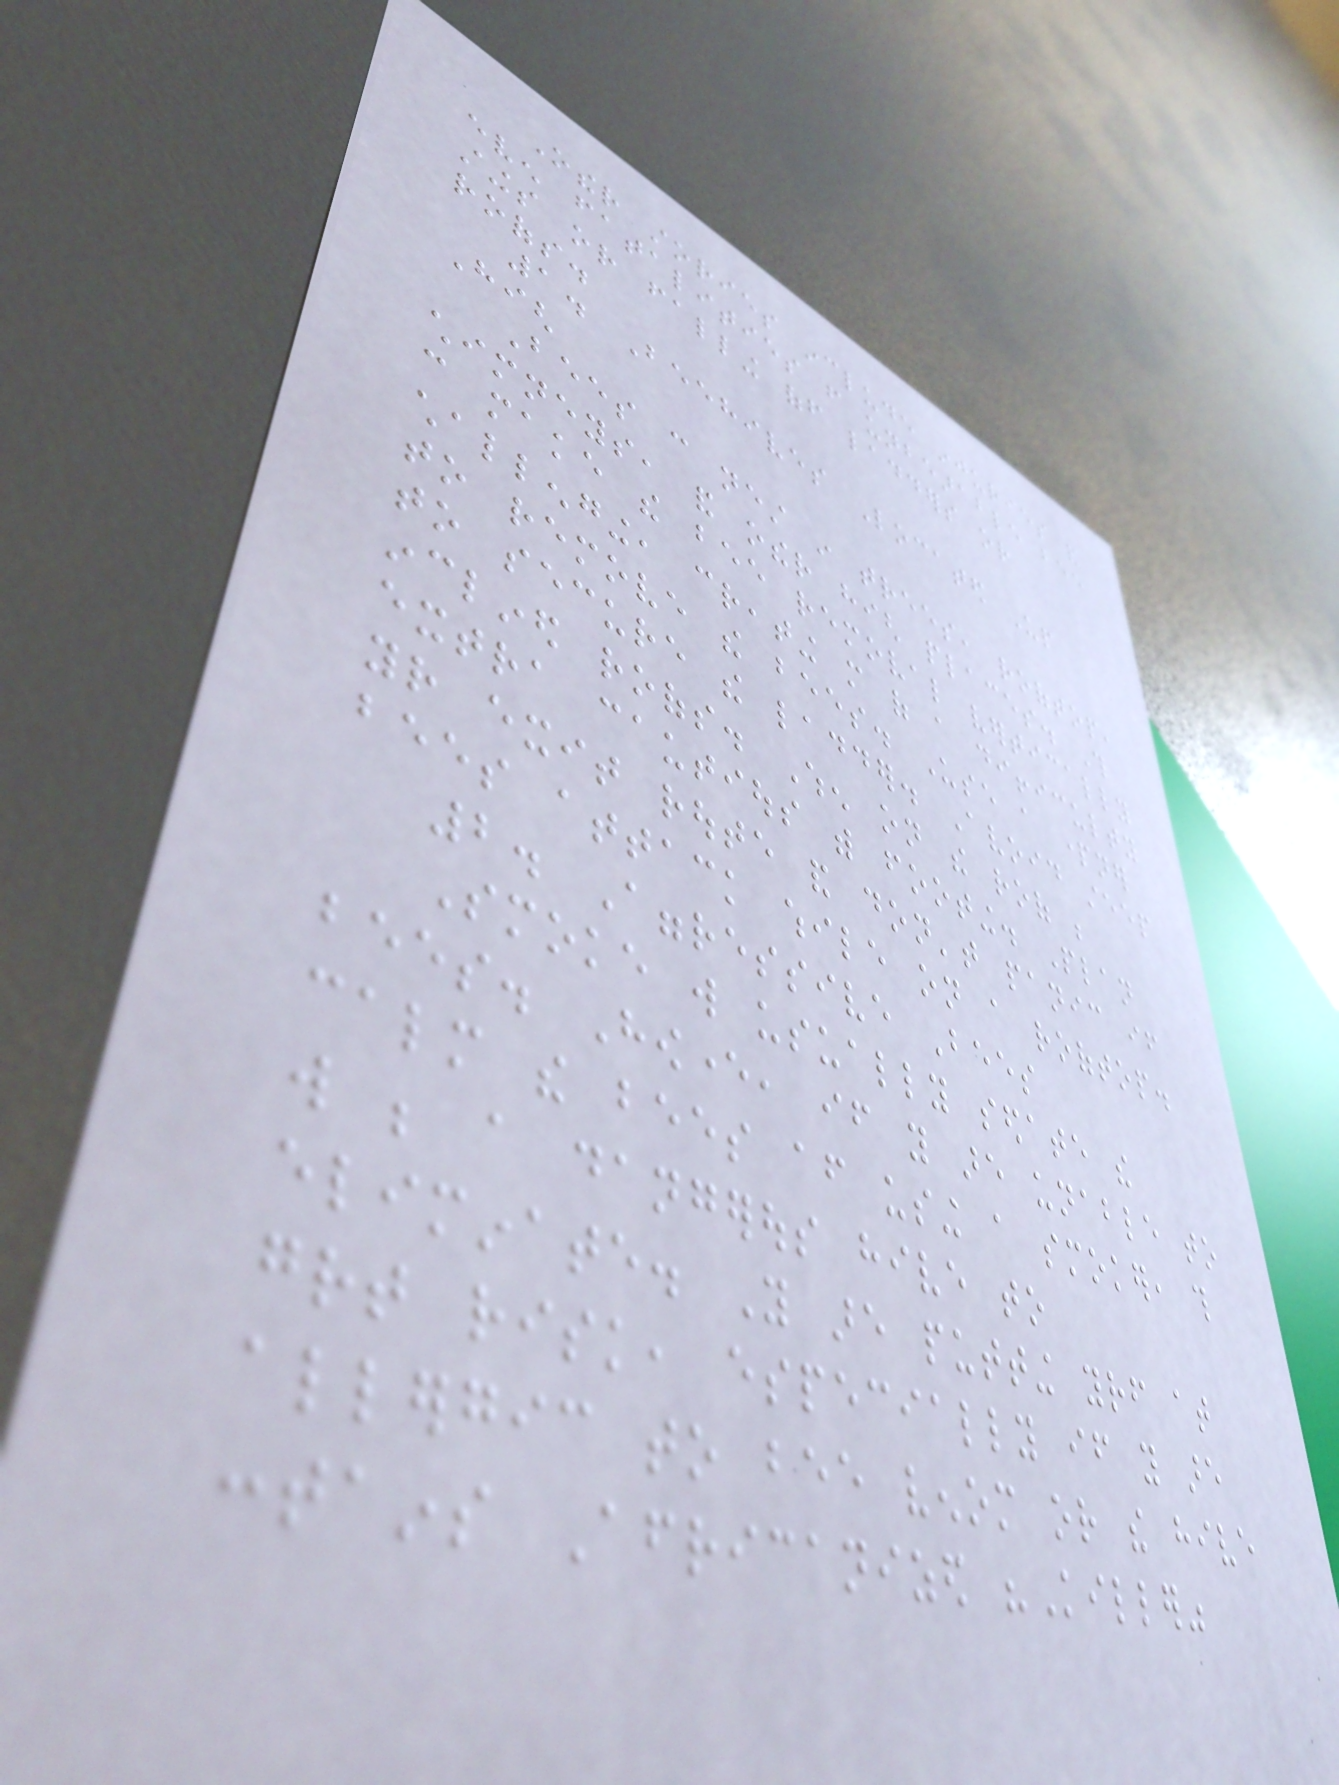Other stories include injuries and
even fatalities from unbearable bee
stings or falling off ladders or
roofs.
1. Beehives Located Up
High
Bees can nest in trees, rooftop,
chimneys, and other high places. This
can make the bee removal vertically
challenging, creating more of a difficulty
to remove the bees. Use a partner
to secure the ladder. Avoid steep
inclined roofs. When on the roof be
extra cautious with footing. Plan
your exit route and don't panic if
bees attack while on a rooftop.
2. Aggressive Bees
Smoke will usually sedate the
bees. However, if you are unable to
calm the bees after using a smoker, this
will be a dangerous hive to
eliminate. You are putting yourself at
great risk, especially if you are
allergic to bee venom or the hive
contains Africanized "Killer"
